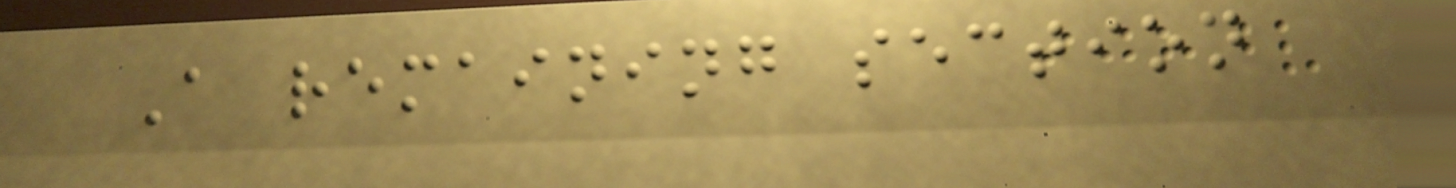A remaining section
